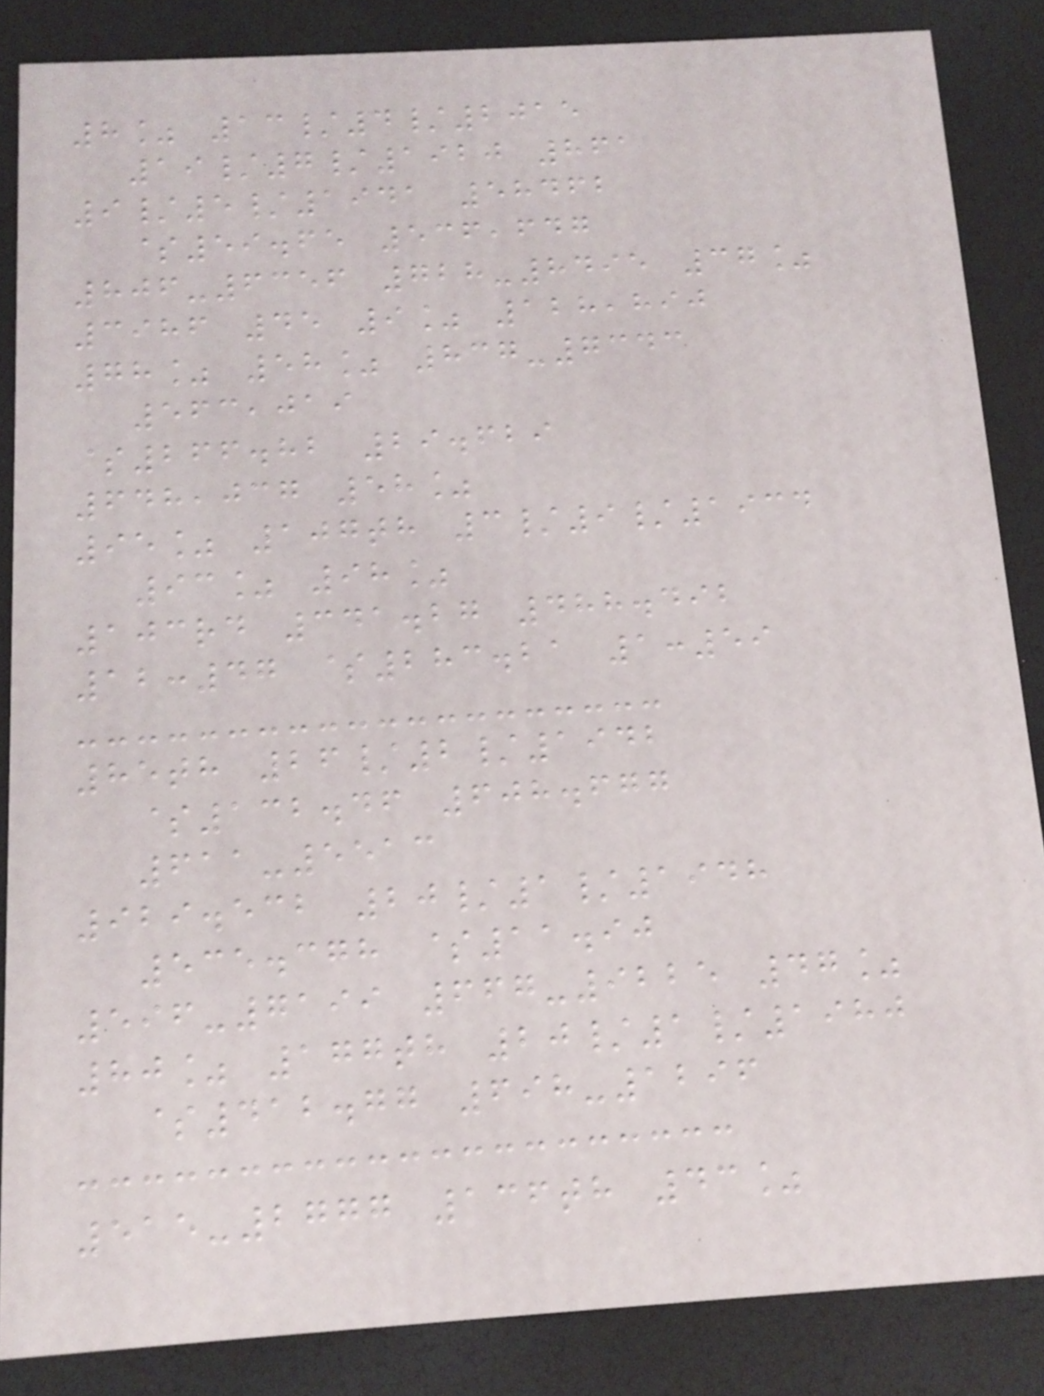8% 13/4/2015
19/7/1920 861
9/5/1941 58462
$59.65 536,647
806-6356 728-8495 37%
3986 45 9% 128,890
78% 58% 837-7343
563,019
$266.82 29.629
648,037 58%
95% 107th 3/9/1934
93% 98%
103rd 341.27 488.492
12:47 $283.21 1:59
85th 26/2/1942
$132.46 608.677
611-5513
929.532 20/1/1948
535.378 $11.90
596-7199 667-9225 47%
80% 177th 20/1/1980
$412.77 698-1296
515-2777 136th 43%
